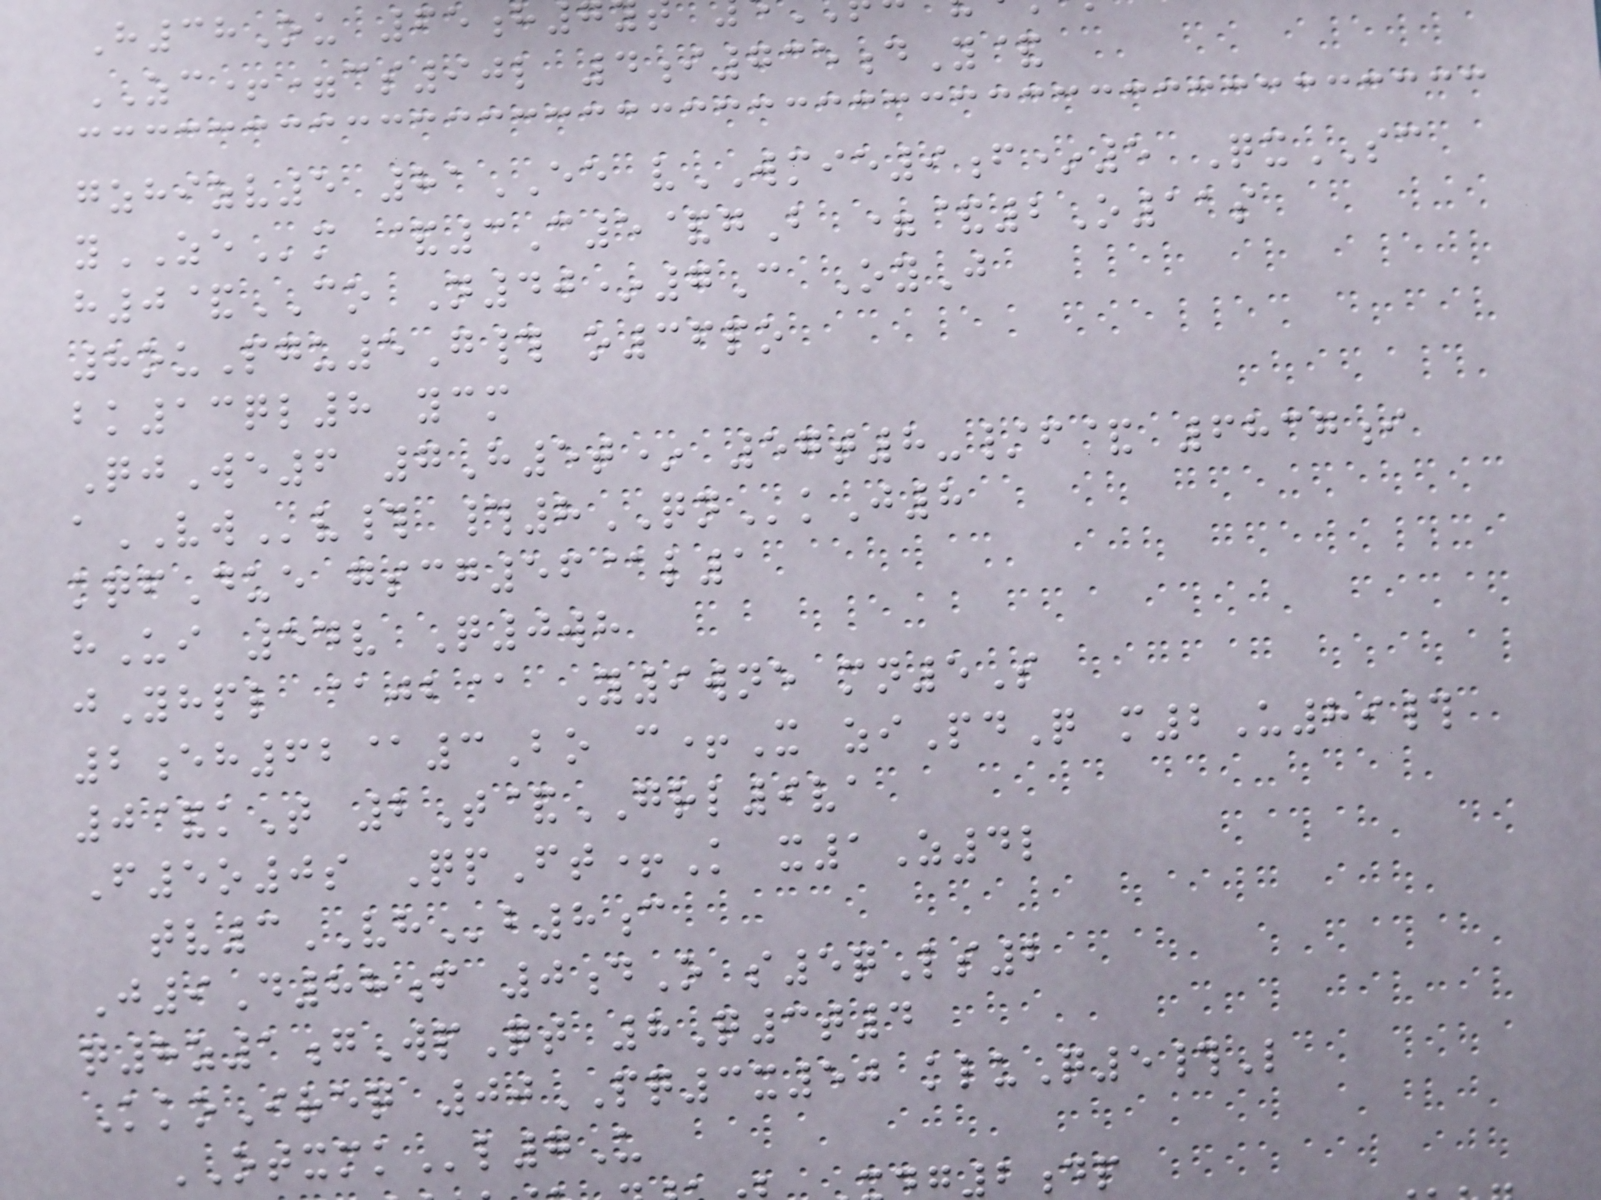H38Ou 65h
ZC+=cs90l 4i735dY&
gzhizv5 81EE vWMIE9f*5 QxSC
yZEm &3C5&gB =&2O11s
h0&CO N40*7C OyJ
8ouPgu5G# o36po
bk13ql8 ycm
QjWe6 7H5t* 57t8-/f& 6837i
aVWv# #8QNkJ8
kqfDue gscg56@l1
hUi 54v Q0wh
jYhpl @jb@ Y9wne mn5S
2eh62@3Bo c+X ziPdQ m2U89#
0&kT 2T&GRL9va
F5o0s QpFt+K x1Z4l
tv3VHb8c
J9D88f 0dO s5qLs2
q8z1gWpQt 8Q3t4
KkoIreq 00PQ3x50 kluQ5#L
OTXMKl7U
